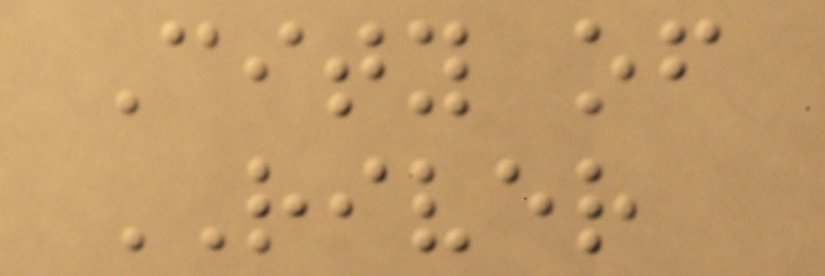City of
RIVER
